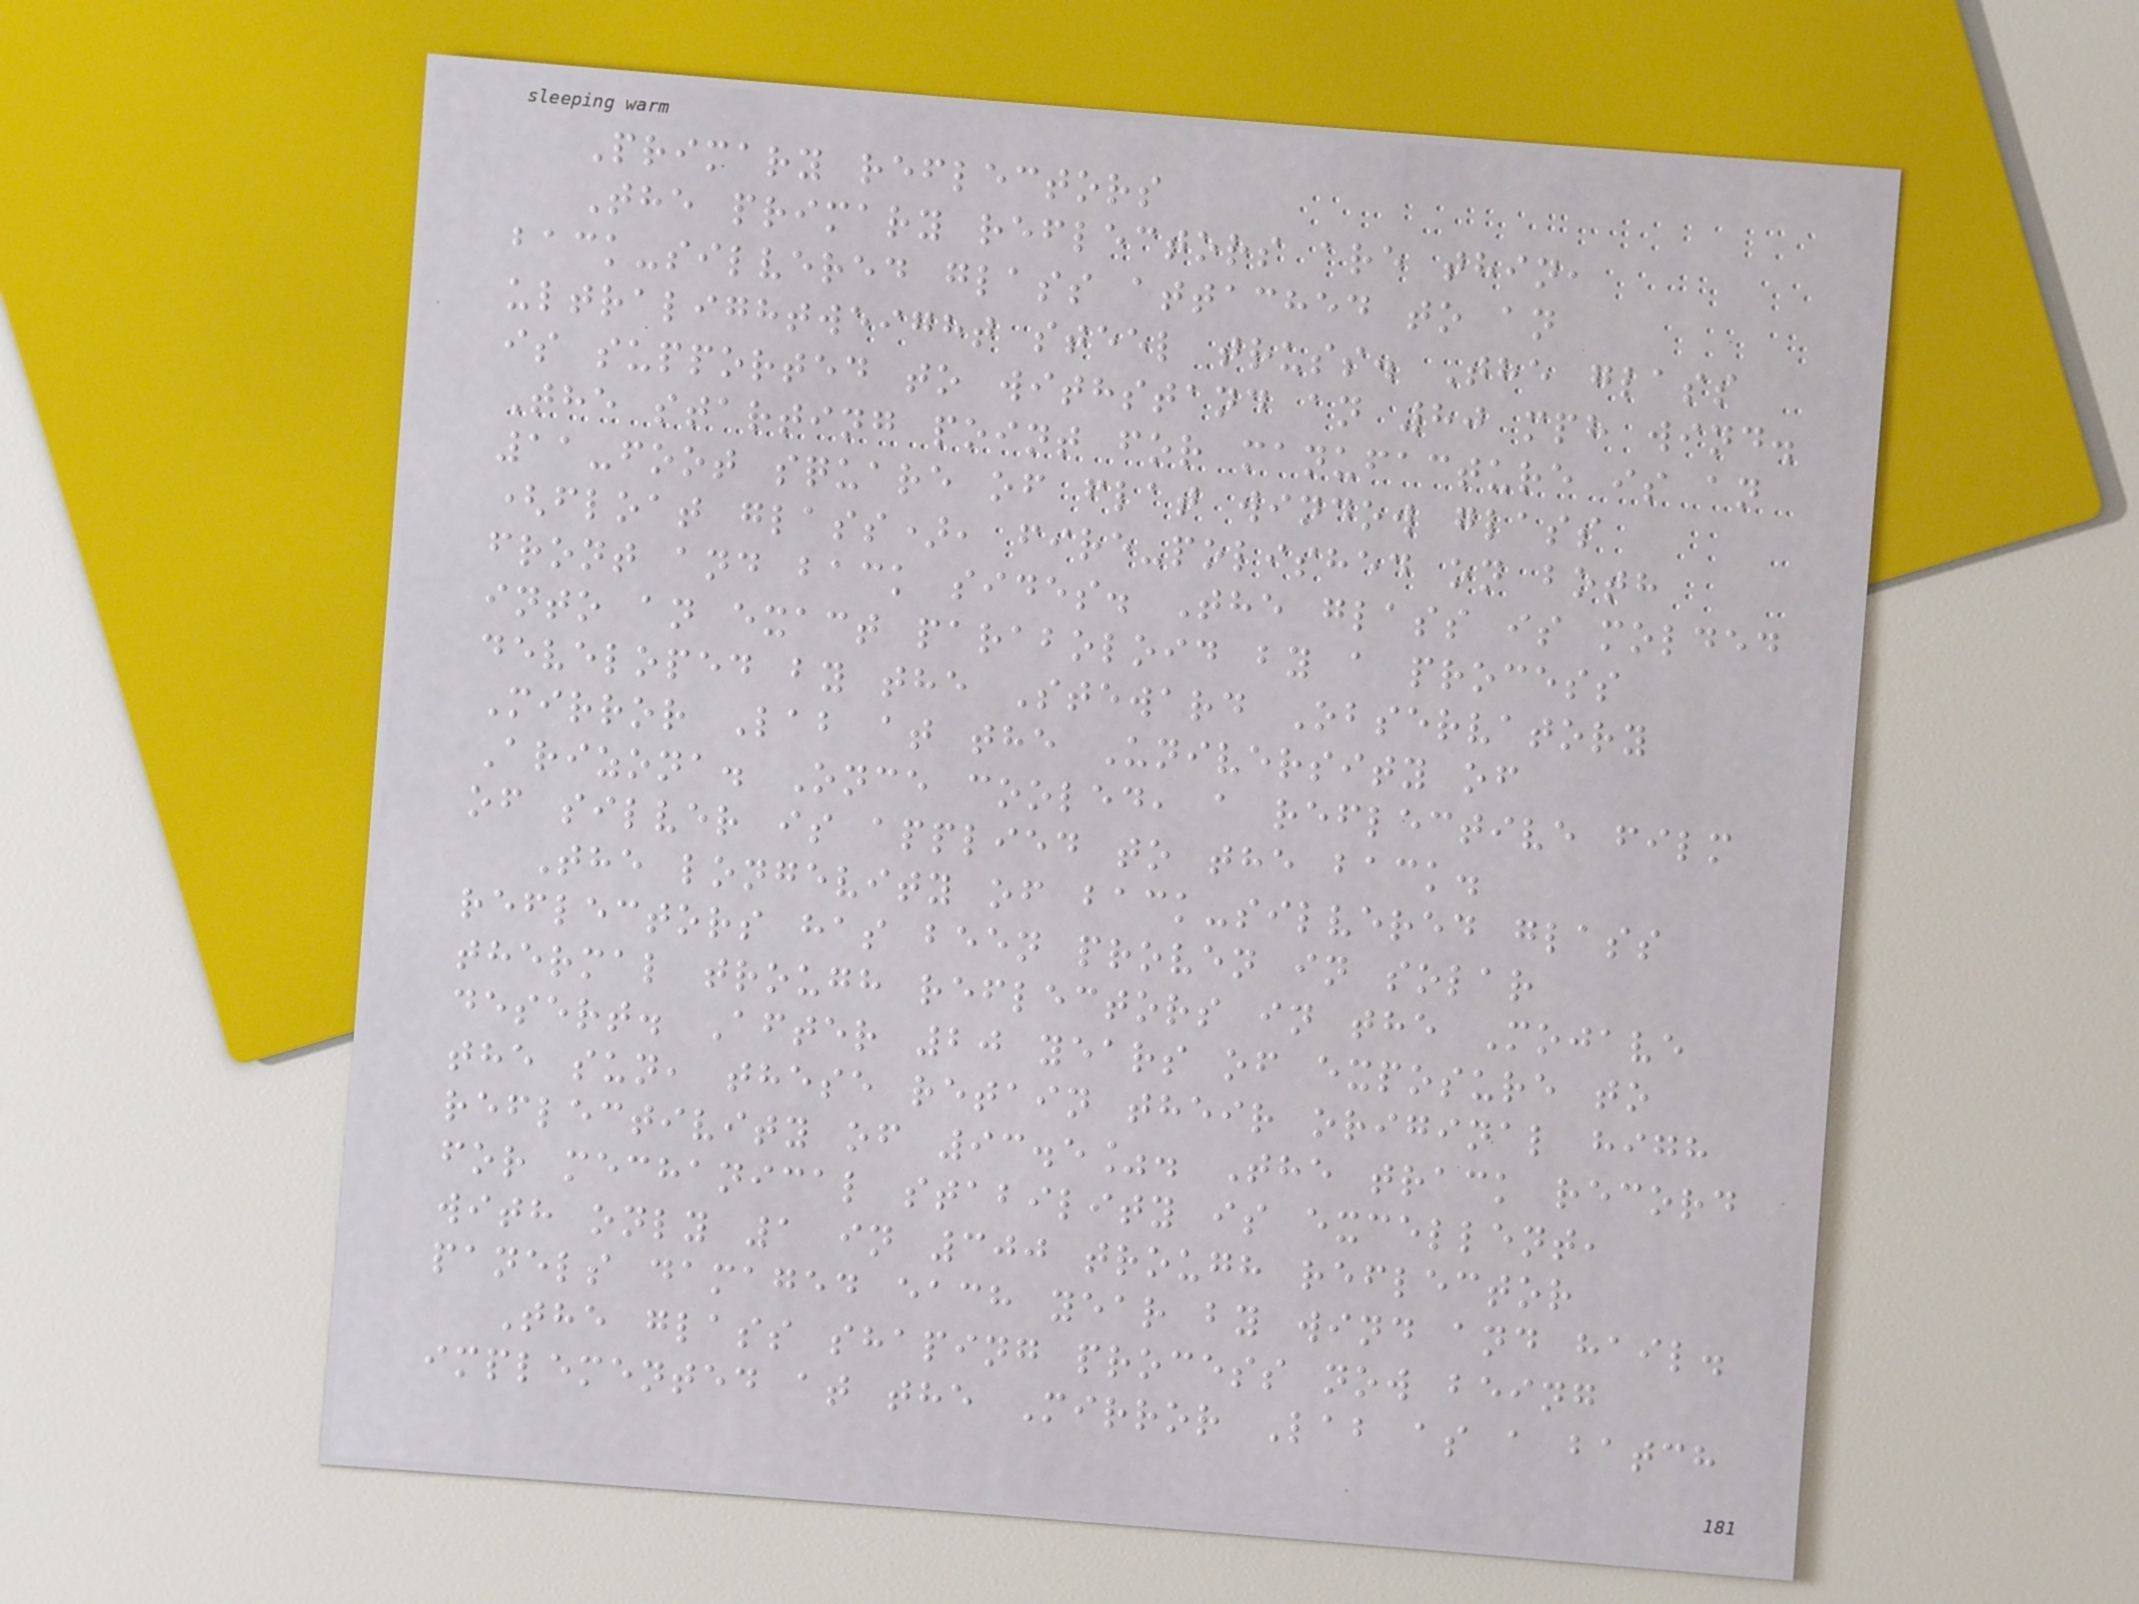Primary reflectors
The primary reflectors are thin,
back-silvered glass attached to an
ultralightweight steel truss. The glass
is supported to withstand an 80 mph wind.
The starting point for manufacture is an
11-foot square of flat window glass
(float glass), fire-polished on both
front and back sides. The glass is molded
into an exact paraboloid by a process
developed by the Steward Observatory
Mirror Lab at the University of
Arizona. Once cooled, a reflective film
of silver is applied to the back.
The longevity of back-silvered glass
reflectors has been proven in solar
thermal trough reflectors in the Mojave
desert. After 20 years of exposure to
the sun, these retain their original high
reflectivity of 93.5%. The track record
for mechanical stability is excellent,
with only 1 in 300 trough reflector
panels damaged each year by wind and hail.
The glass shaping process now being
implemented at the Mirror Lab as a batch
